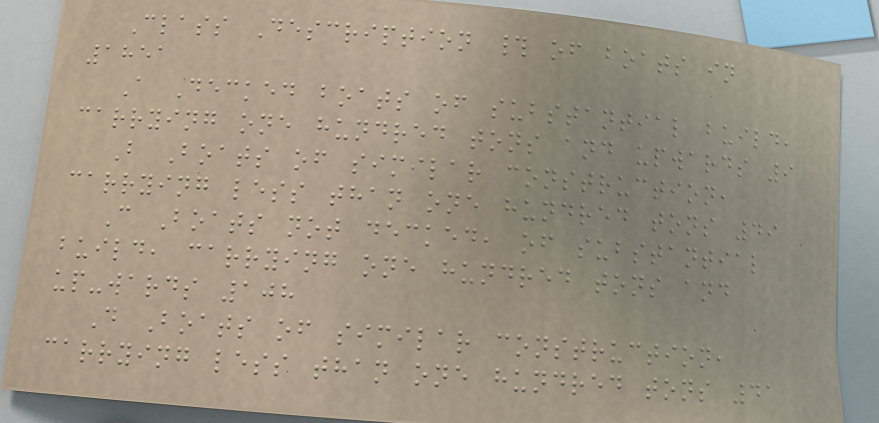Class Description # of boats in
1851
A Decked boats of substantial build,
carrying one hundred tons and upwards 9
B Boats of similar construction,
carrying less than one hundred tons 49
C Boats not decked, of substantial
build, carrying one hundred tons and
up-wards 108
D Boats of similar construction,
carrying less than one hundred tons 41
